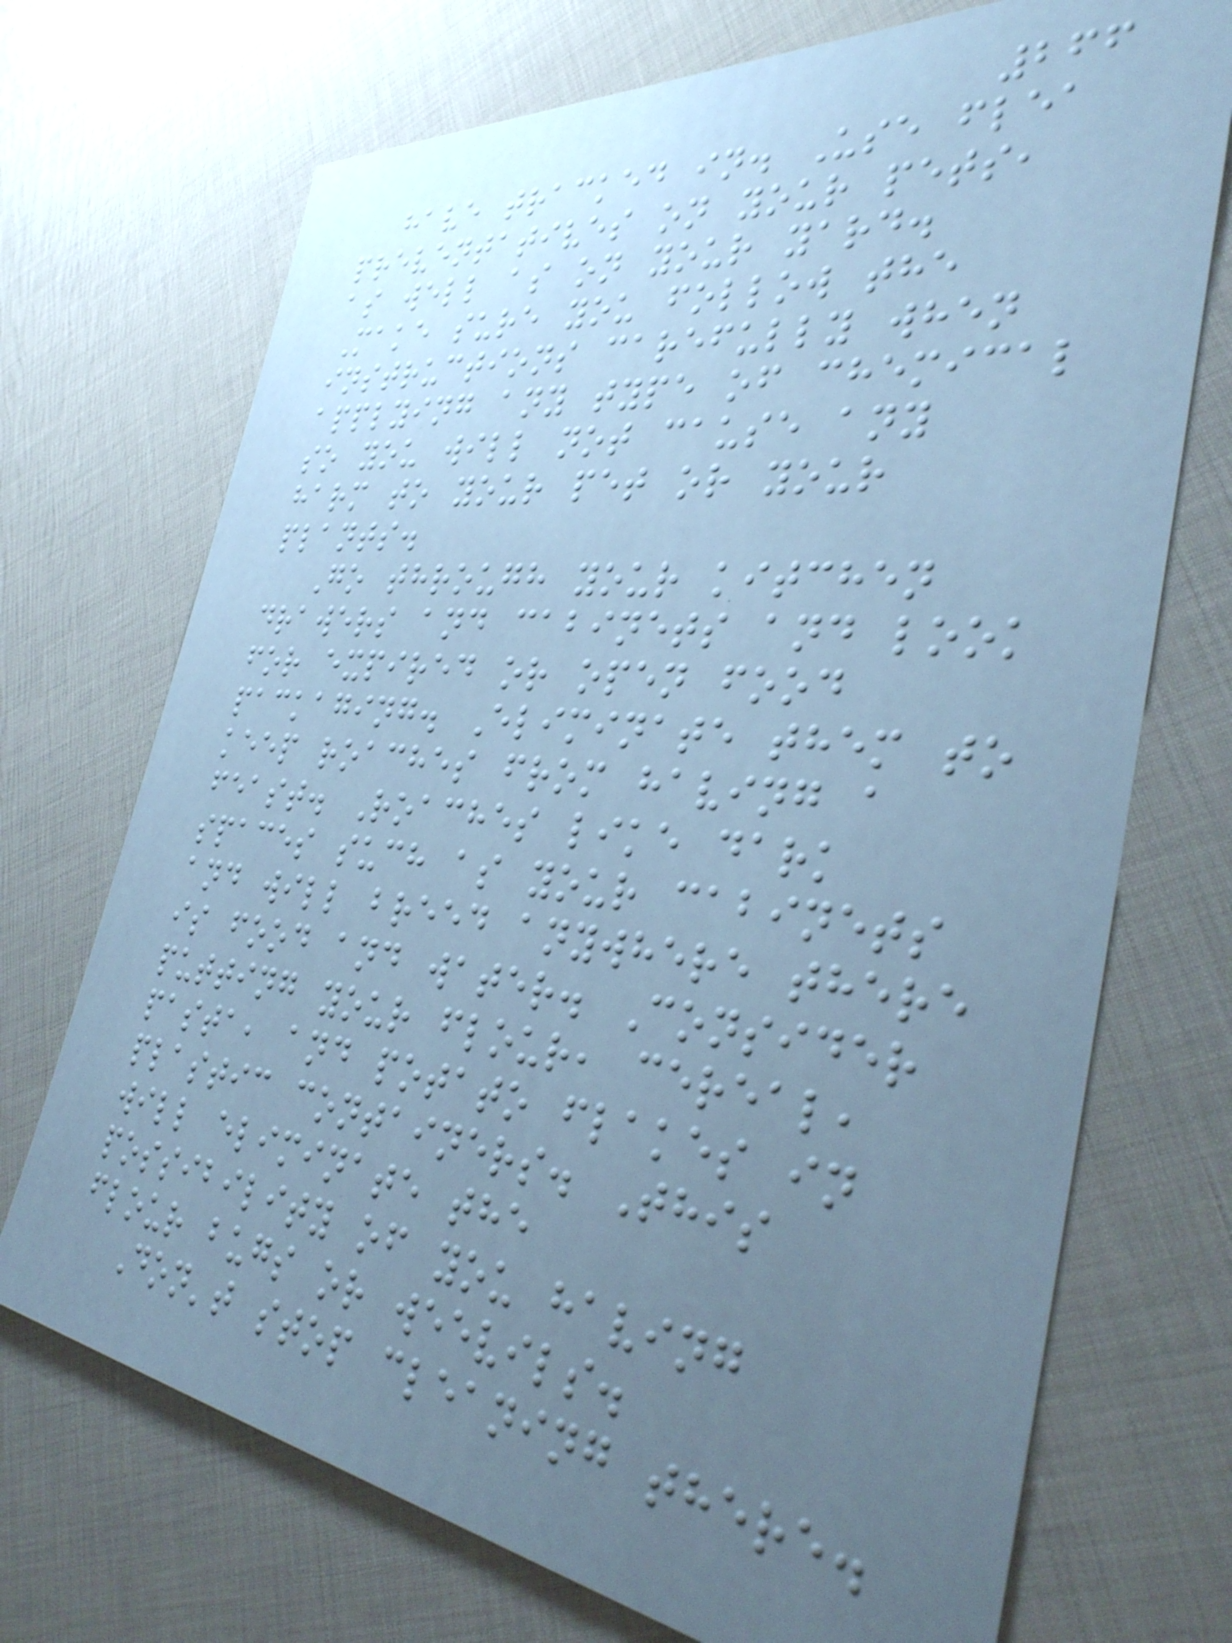266
have tracked in. Use flea
preventatives on your pets,
as well as on your yard.
Make sure you follow the
instructions carefully when
applying any type of chemical
so you will not cause any
harm to your pet or your
plants.
Go through your kitchen
drawers and cabinets and look
for expired or open food
packaging. Eliminate them to
keep roaches from having a
feast. Roaches like dark
spaces such as your cabinets
and will breed anywhere there
is food and water. Consider
putting your flour, cereal,
pasta, and potato flakes in
plastic containers. This
will eliminate the
possibility of you having
flour bugs or weevils.
Don't stop cleaning there.
